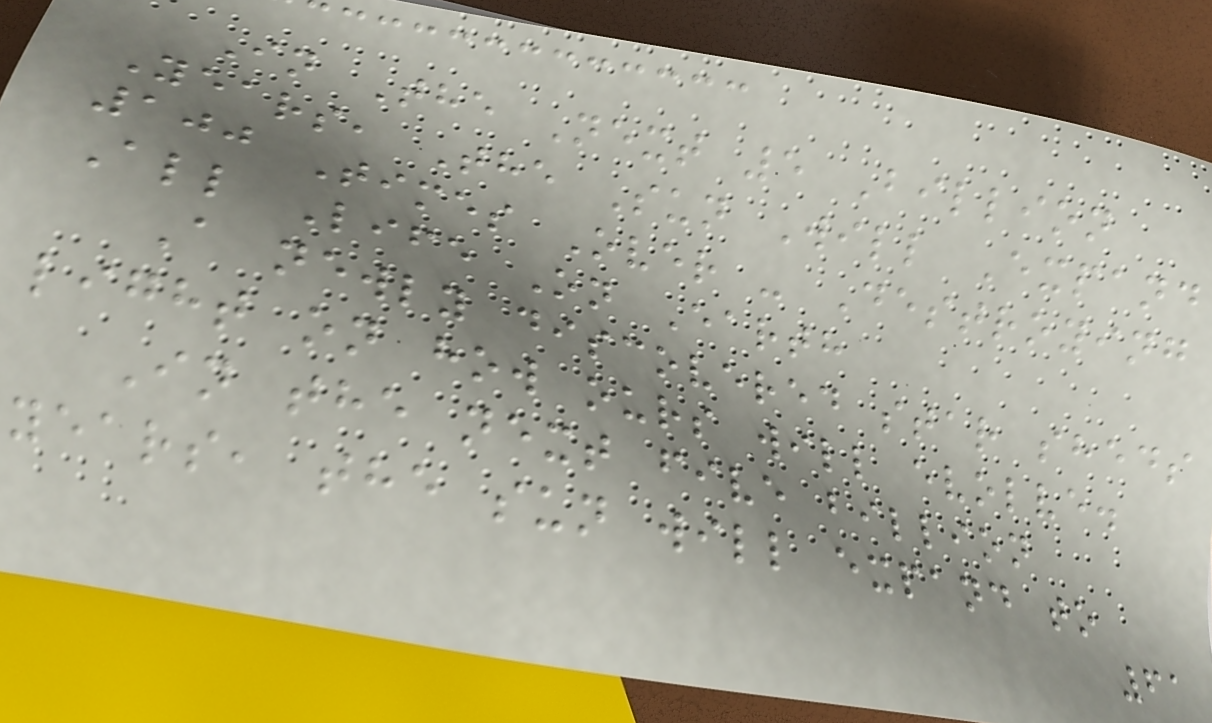In The Next 5 Billion
Years, The Sun Will Expand
100 Times Over - Destroying
All Life On Earth
A newly discovered star sheds
light on how ours will evolve.
In the next five billion
years, the sun will expand to
61
